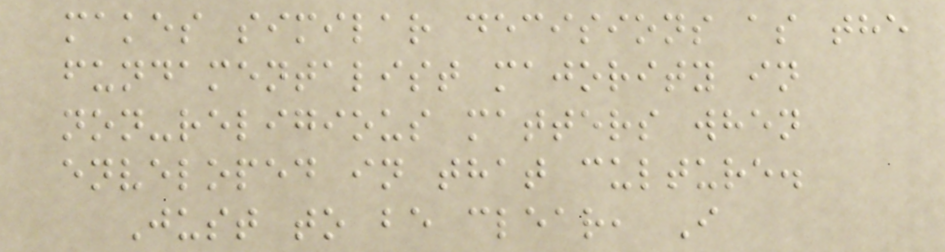makes similar decisions as the
fundamentalist majority in
non-religious matters when
enveloped in that culture.
Just to be clear, I
